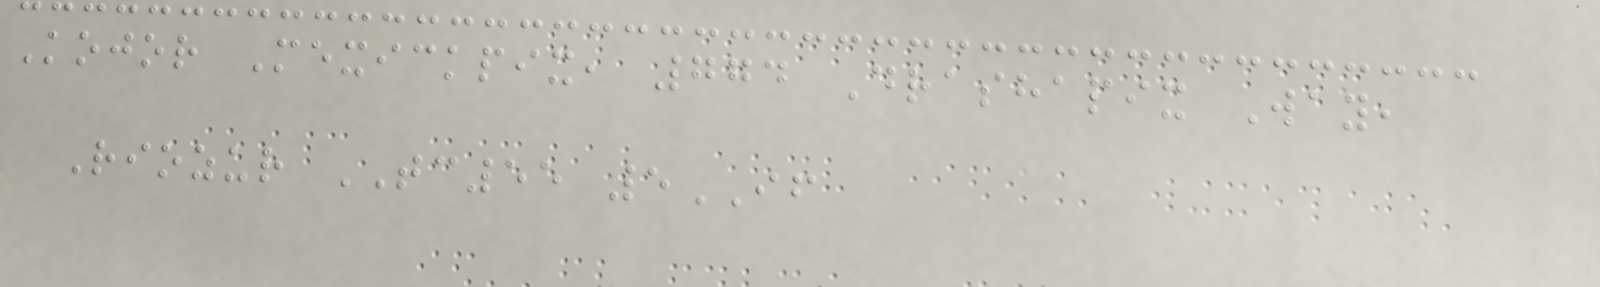Kojor Mexickpix, 774 Drashapix Way,
Riozur TC55 5IF
